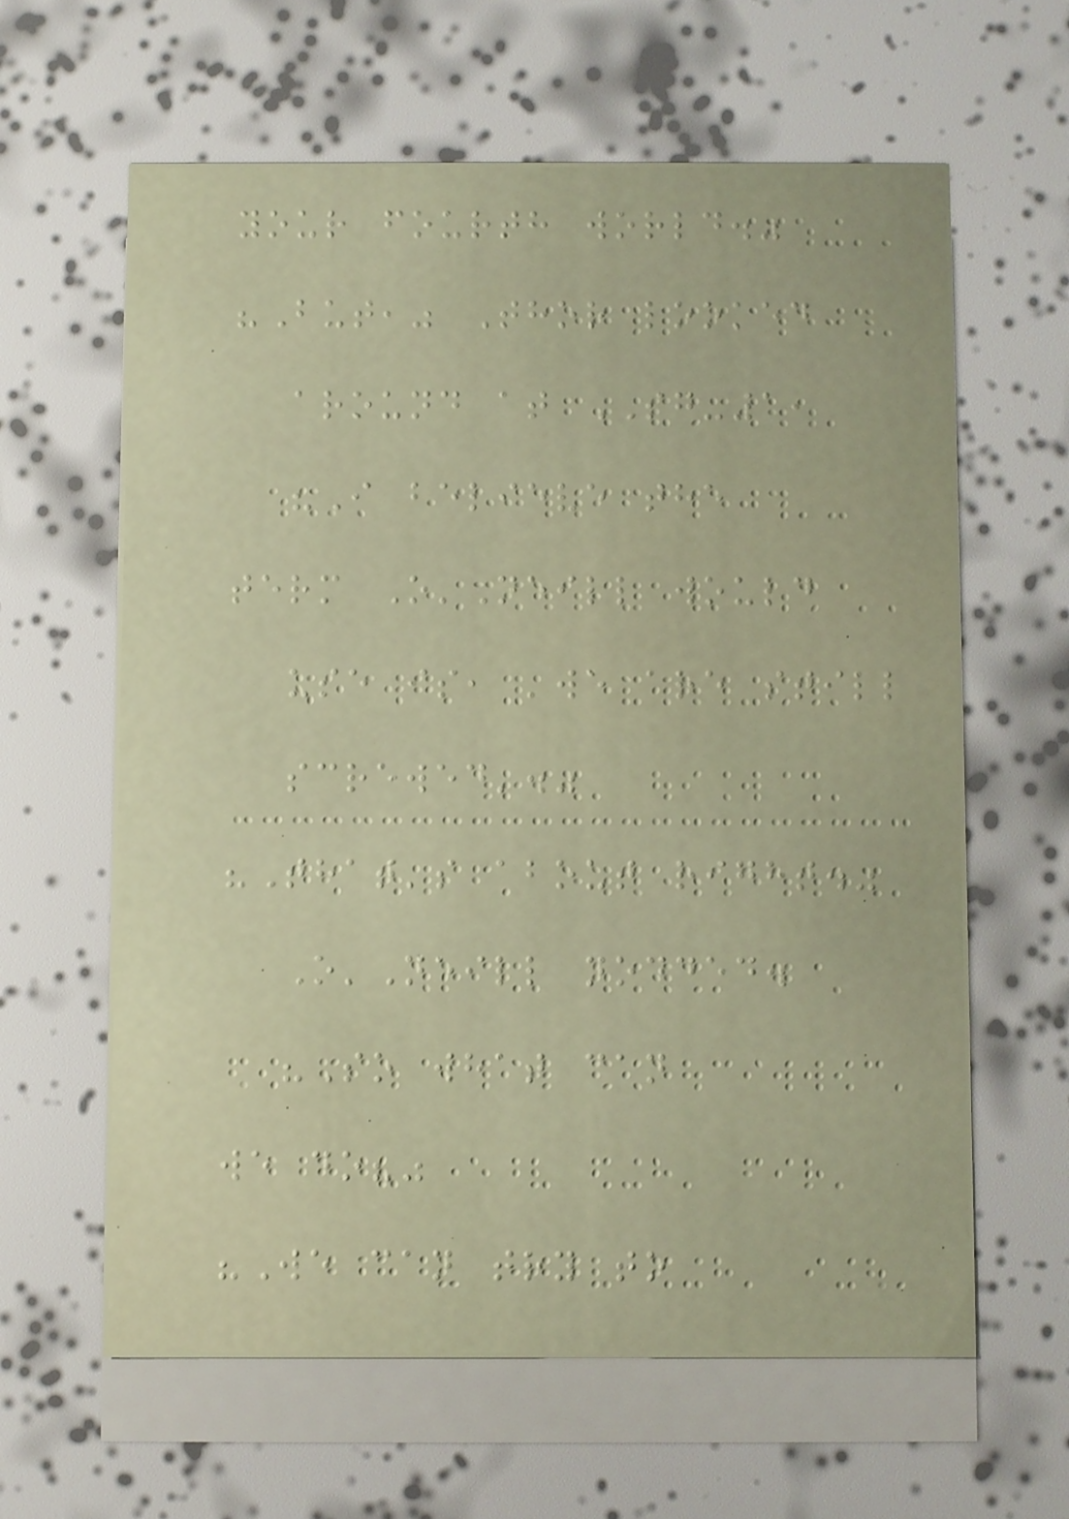your fourth world."
"But," Thor looked
around at SG-1,
"I believe the
term O'Neill would
use is, 'we are still
screwed'."
"That's about right."
O'Neill nodded.
"So what can
we do?"
"We can try to
